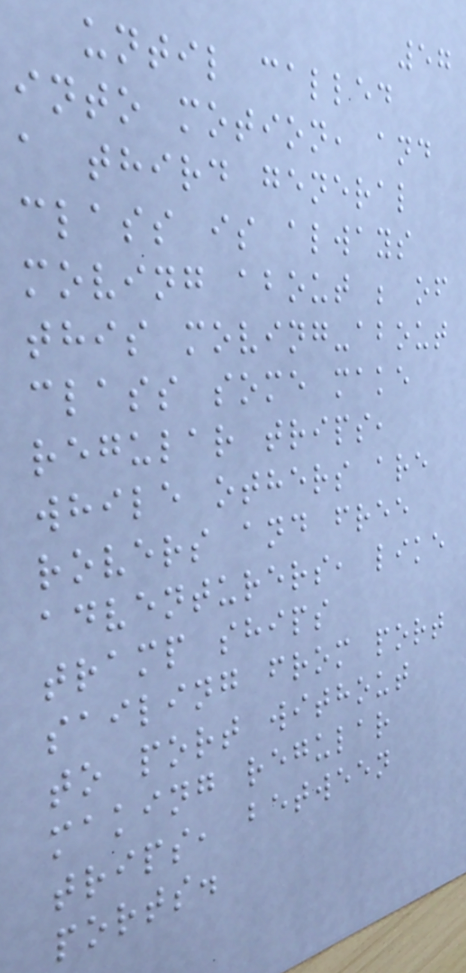57
until called
into motion, and
a third general
class is always
moving about ; of
this moving-about
class some make
regular trips,
while others are
rovers and free
adventurers, like
tramp ships
sailing from port
to port without
making regular
trips, between
ports.
